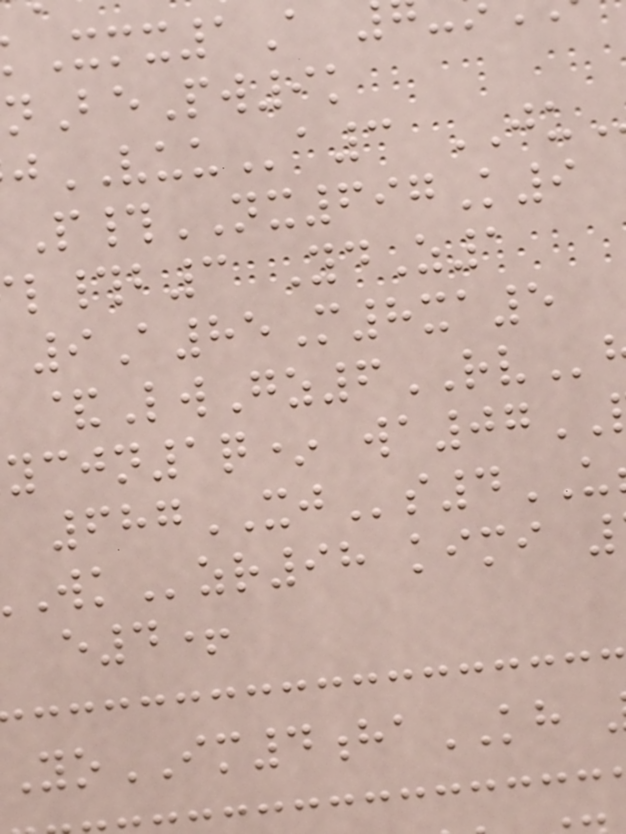Xmx1A
nBePw9k
VUUa3 JU
P#NX697K9
l#b3 YdZ1
9A85M8xa5
&LwGz6RV
ycjn1q* wa07
687XJs4
zr98 kimi
e4+
YoIM4haKH
